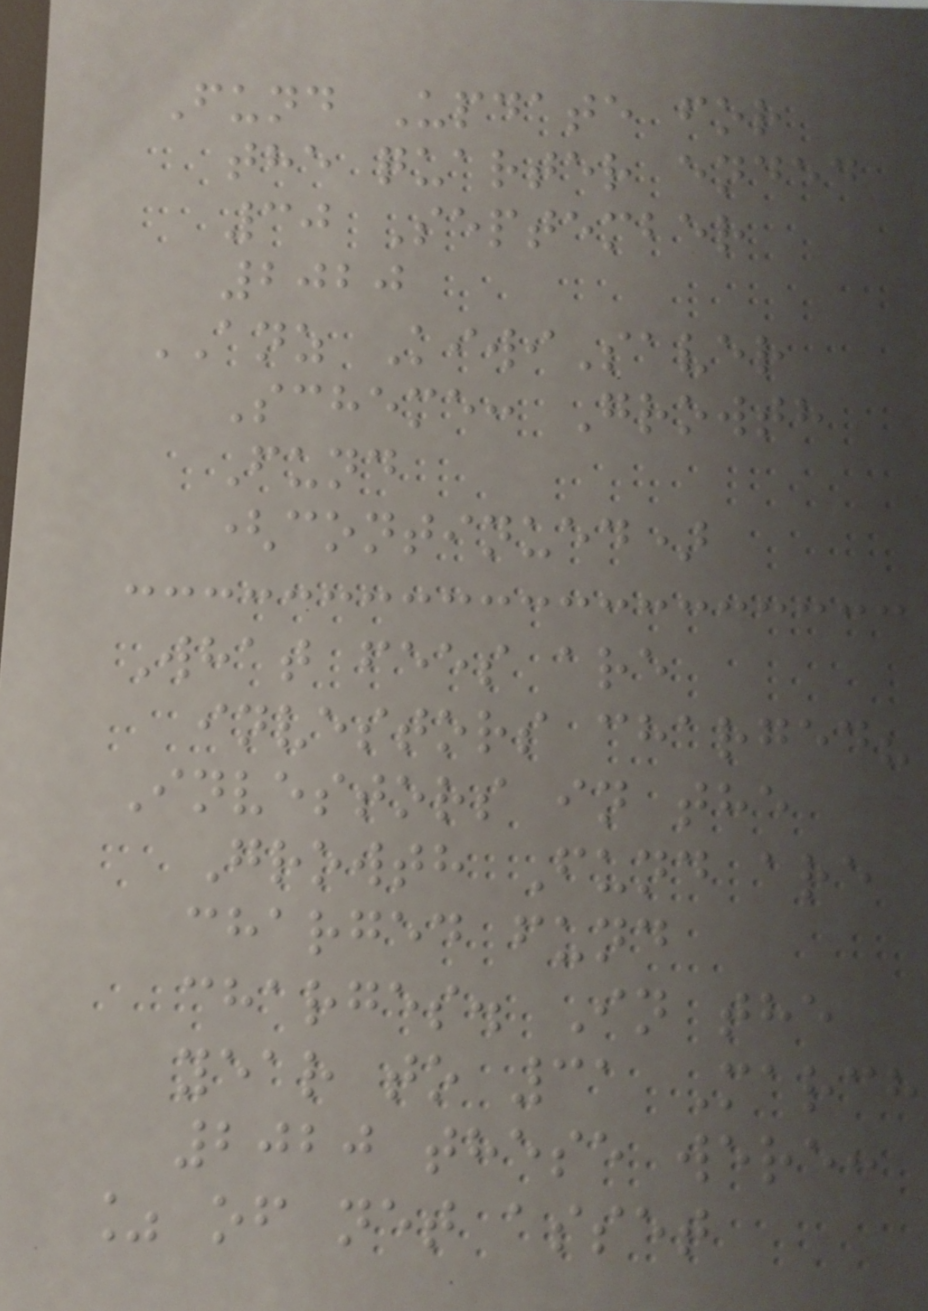Fund Update for
the quarter ended
30 September
2020
ANZ KiwiSaver
Scheme: Growth
Fund
(continued)
What fees are
investors charged?
Investors in the
Growth Fund are
charged fund
charges. In the
year to 31 March
2020 these were:
% of net asset
